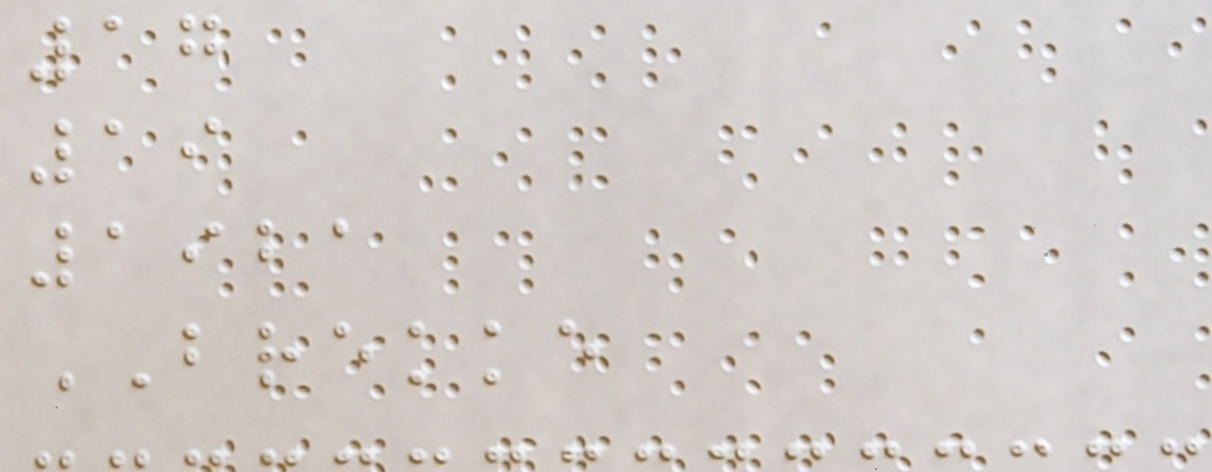17
19
1921
BREKKE
